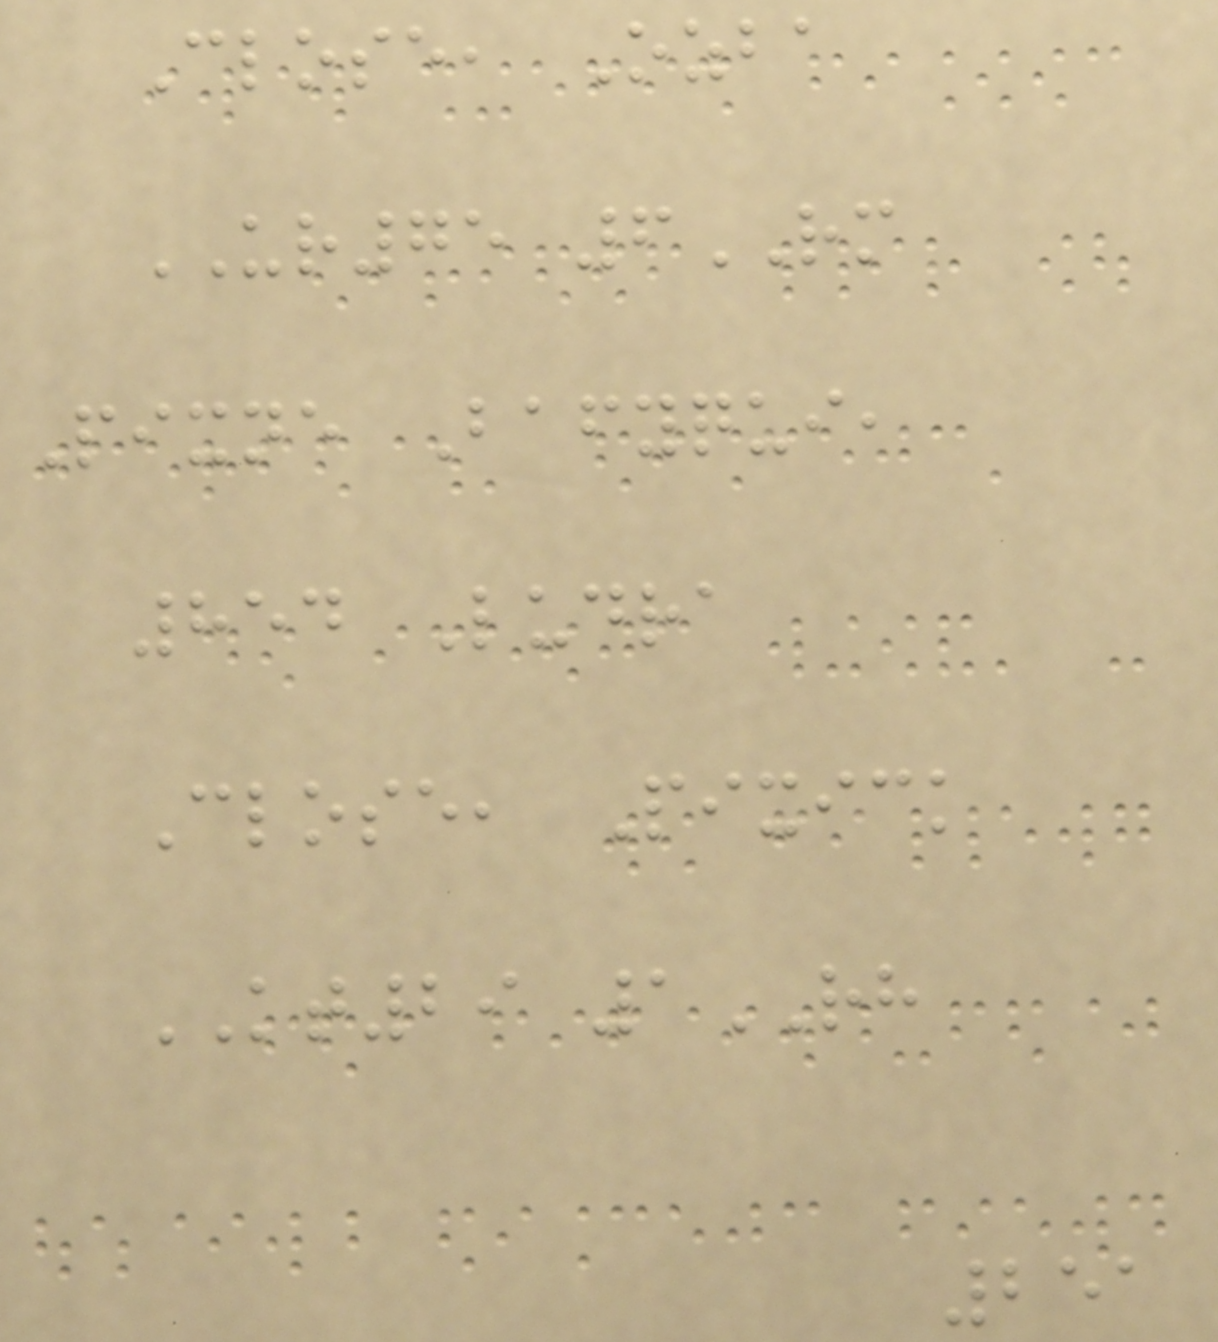Close, Ozba
UR75 6RM
Pixne Bafyqui,
854 Ludra
Close, Pixick
KT29 1RH
251
